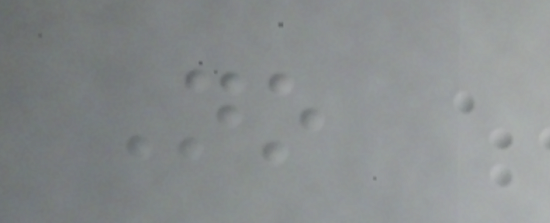No
